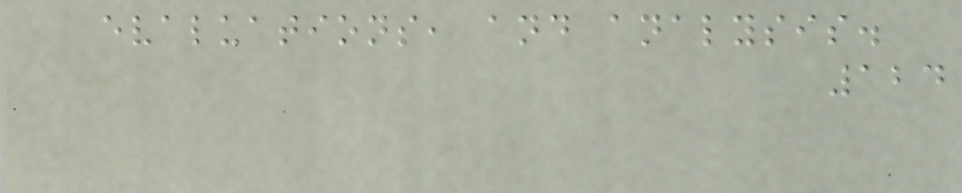evaluations, and analysis.
124
